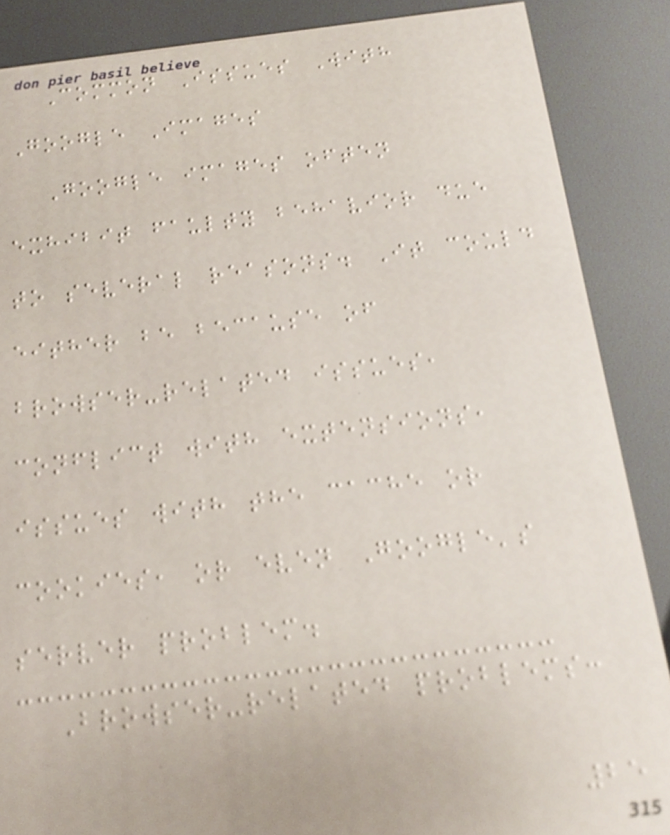Common Issues With
Google Images
Google images often
exhibit faulty behavior due
to several reasons. It could
either be because of
browser-related issues,
conflict with extensions,
issues with the cache or
cookies, or even Google's
server problem.
Browser-related problems:
25
